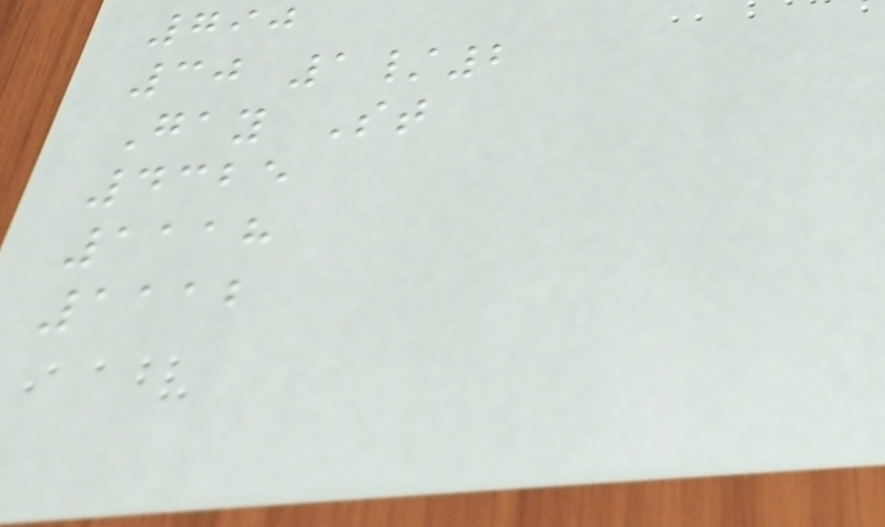790
30 1/2
Gay St
4325
1118
1112
